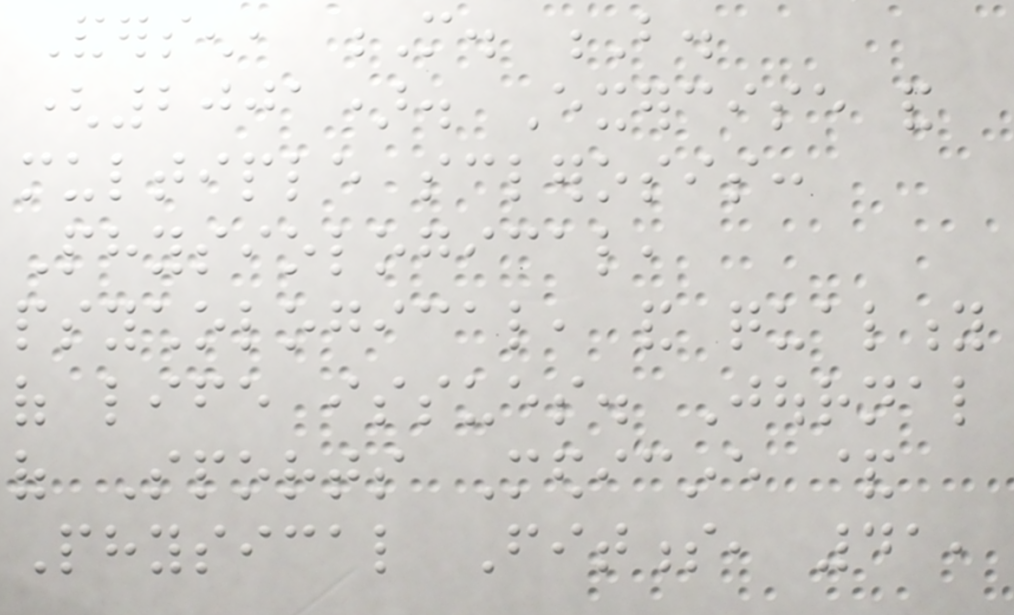Andersen, M. B.
(2001). Exercise and
multiple sclerosis:
Physiological,
psychological, and quality
of life issues. Journal
of Sports Medicine &
Physical Fitness, 41,
